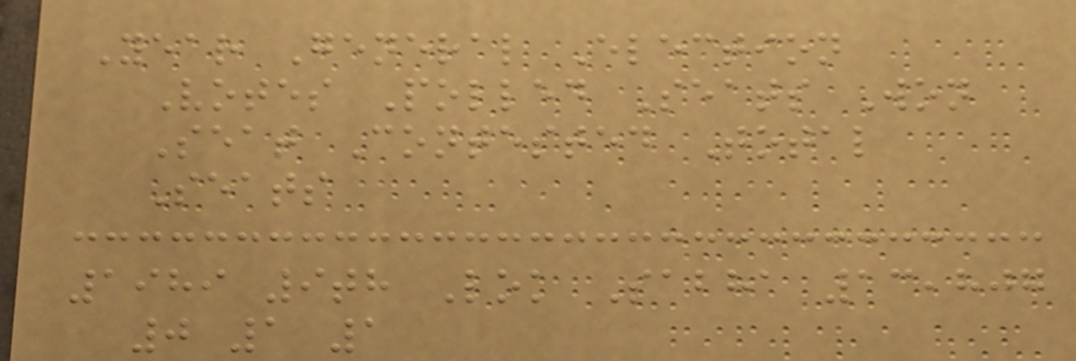Year General Election
Votes Polled Seats Won
Seat Contested Total
Seats
1989 9th Lok Sabha 13,807
0 1 1
